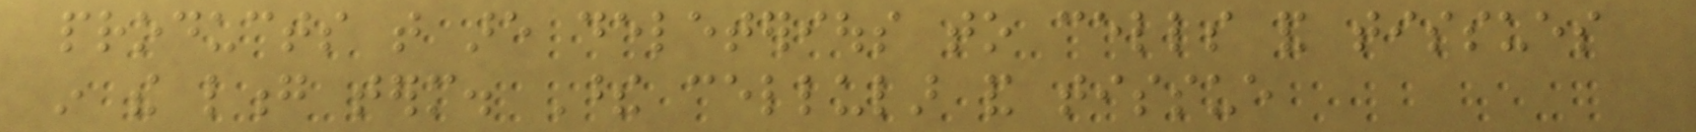products that are deleterious to cells and tissues
in the long term. These cellular and tissue
